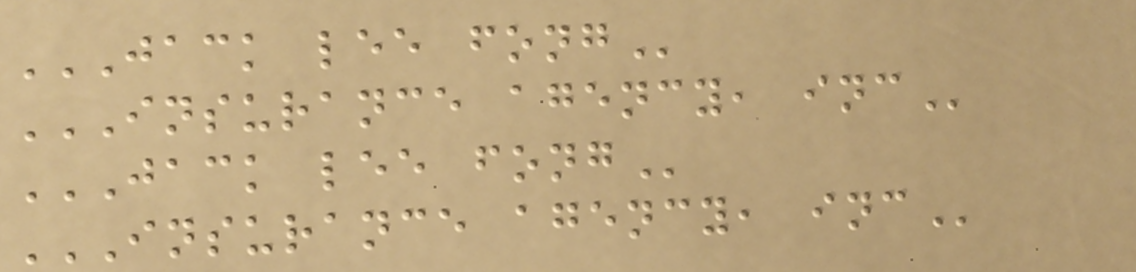JACK LEE FONG
INSURANCE AGENCY, INC
JACK LEE FONG
INSURANCE AGENCY, INC
